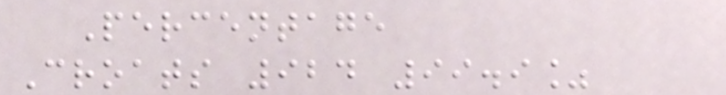Percentage
Croats 924 99.9%
